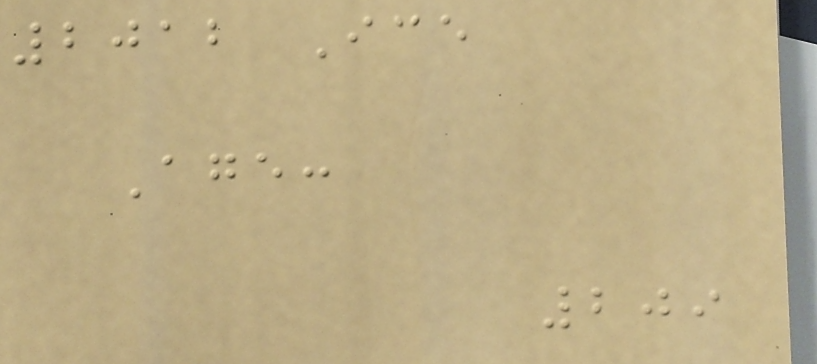2012 Ice
Age:
209
